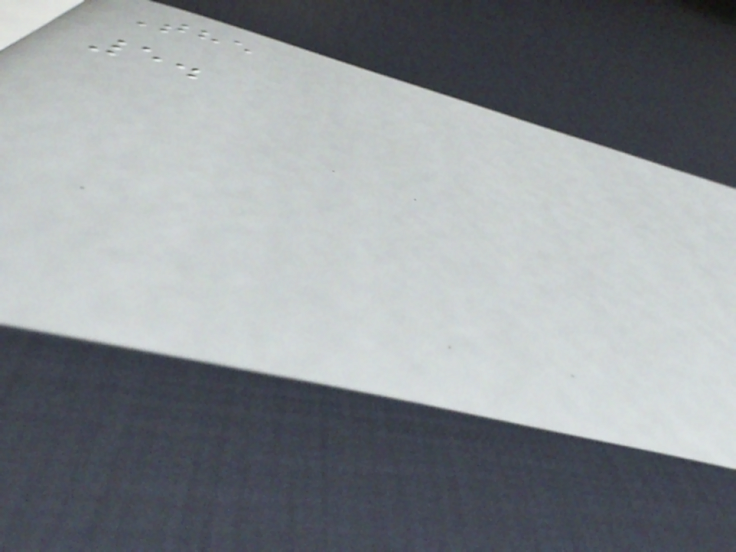The
5.
